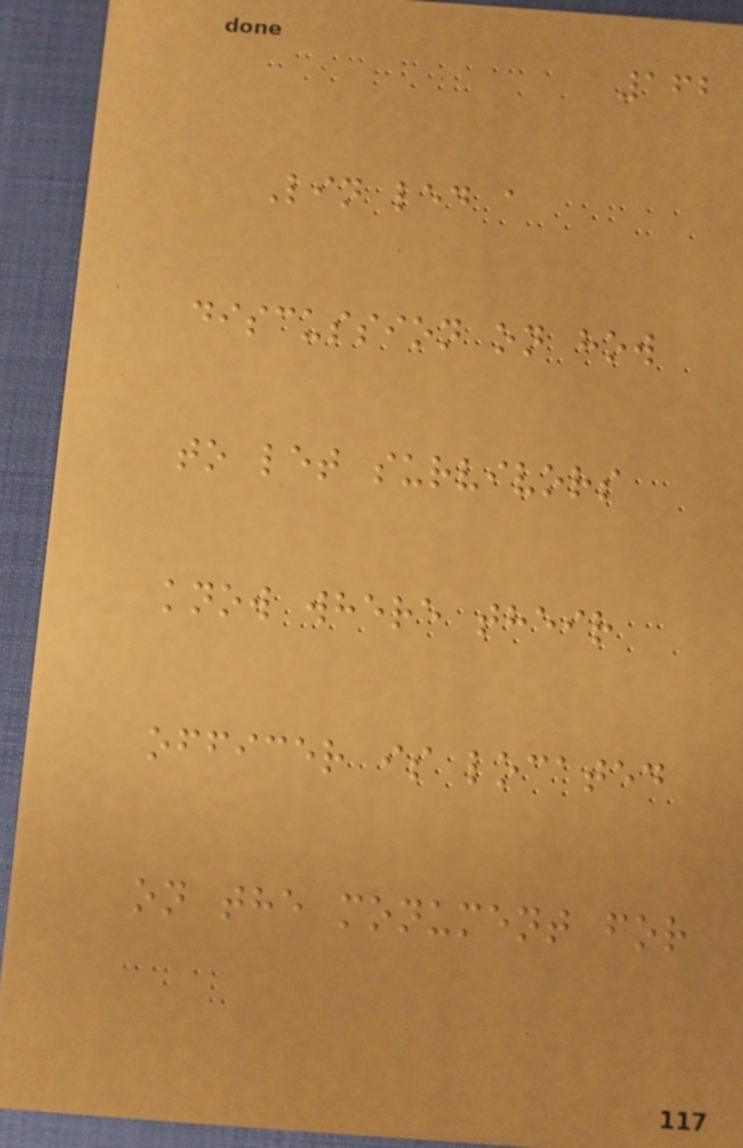162
Lin led a
discussion on how
to let survivors
know where their
officer is located
on the monument for
